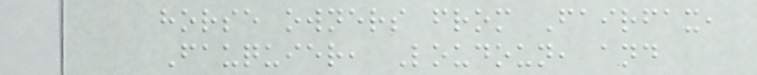horse owners from Fairfax,
Fauquier, Loudoun, and
